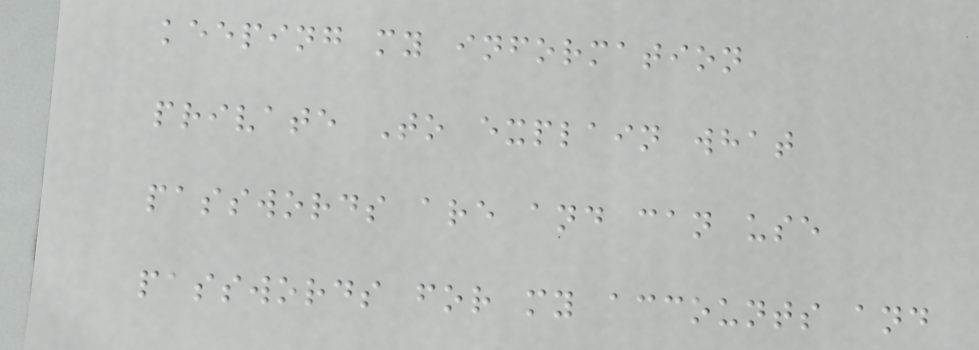keeping my information
private To explain what
passwords are and can use
passwords for my accounts and
